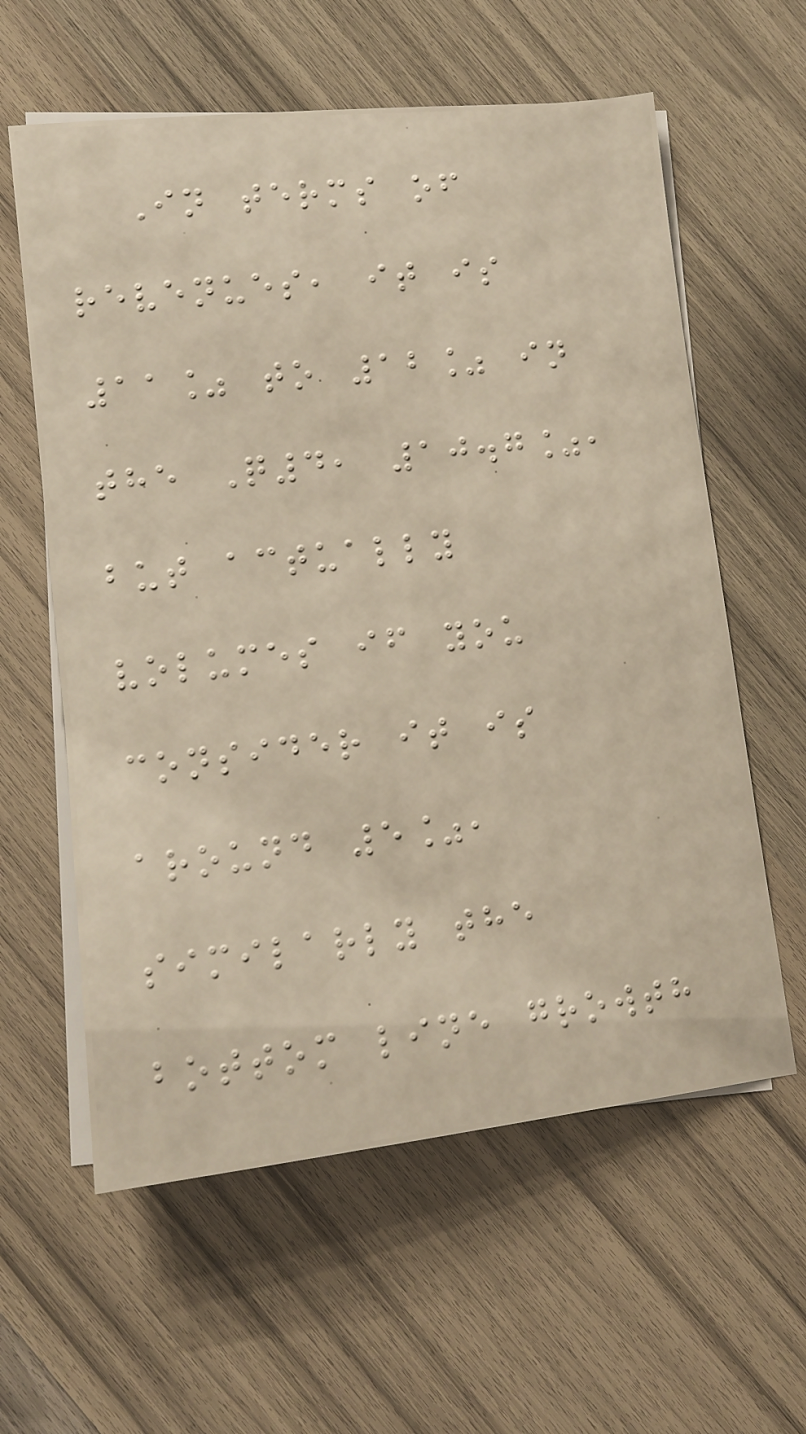In terms of
revenues, it is
11% to 12% in
the Q4, 10.7%,
but actually
volumes if you
consider it is
around 5%,
similarly the
bottom line growth
